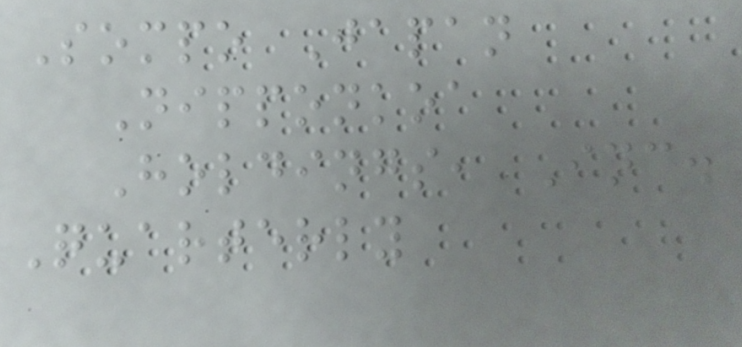Sompo Japan
Nipponkoa
Holdings, Inc.
Quarterly
